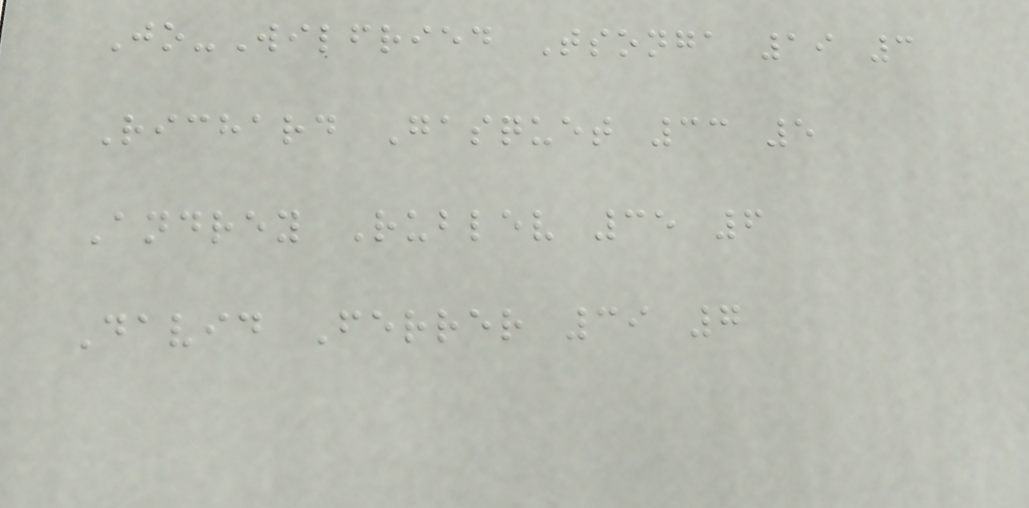Jo-Wilfried Tsonga 19 3
Richard Gasquet 33 5
Andrey Rublev 35 6
David Ferrer 39 7
